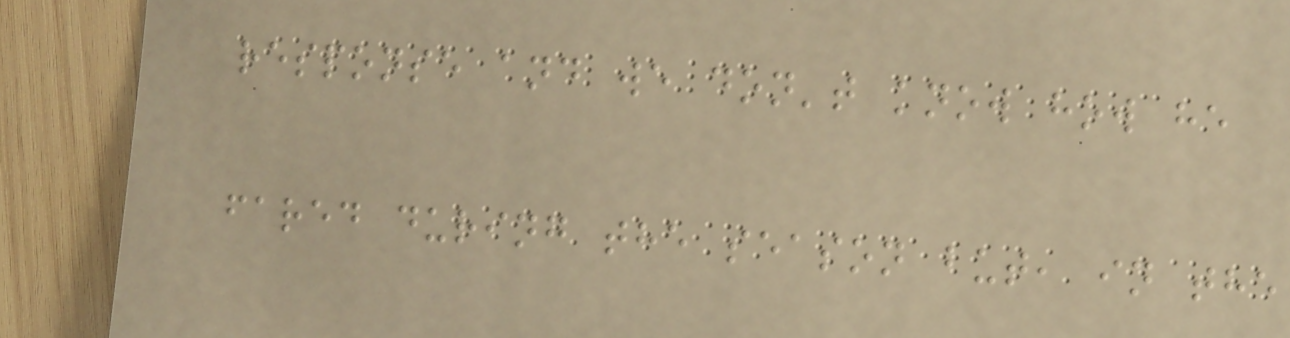response and we don't know how he
fared during the season but, in the
